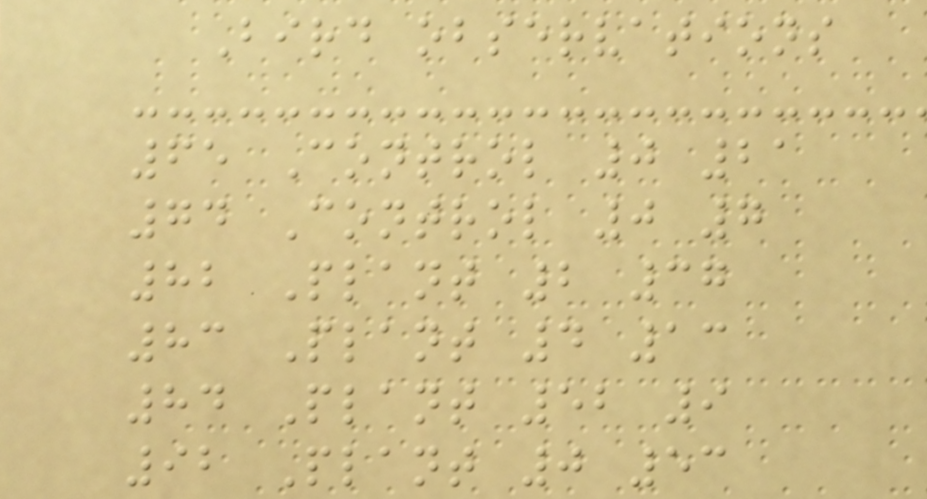Bird observations
65 Control 0 21
74 Control 0 7
82 Plant 2 37
83 Plant 4 13
84 Plant 52 9
92 Plant 0 53
